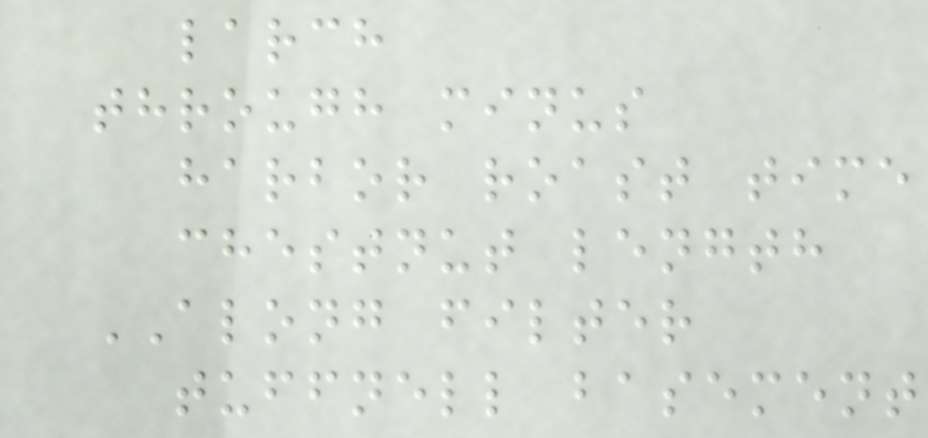larch
through minus
harbor roast time
chestnut length
ALONG filter
tuffnell basement
